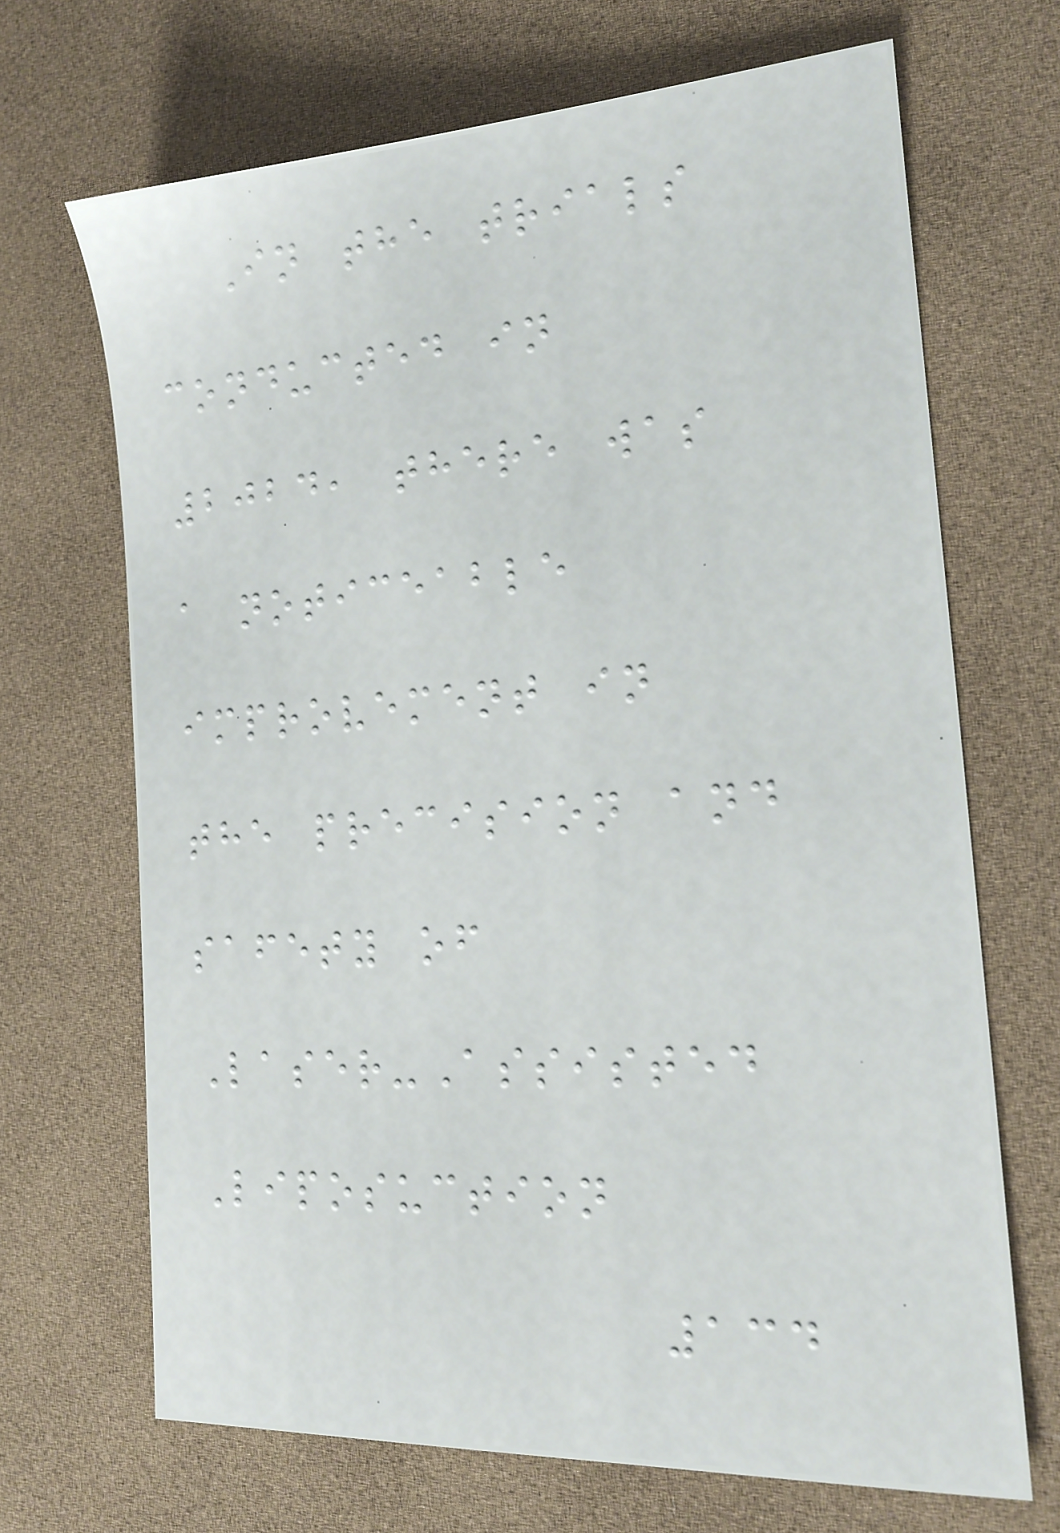In the trials
conducted in
2024, there was
a noticeable
improvement in
the precision and
safety of
Laser-Assisted
Liposuction
134
